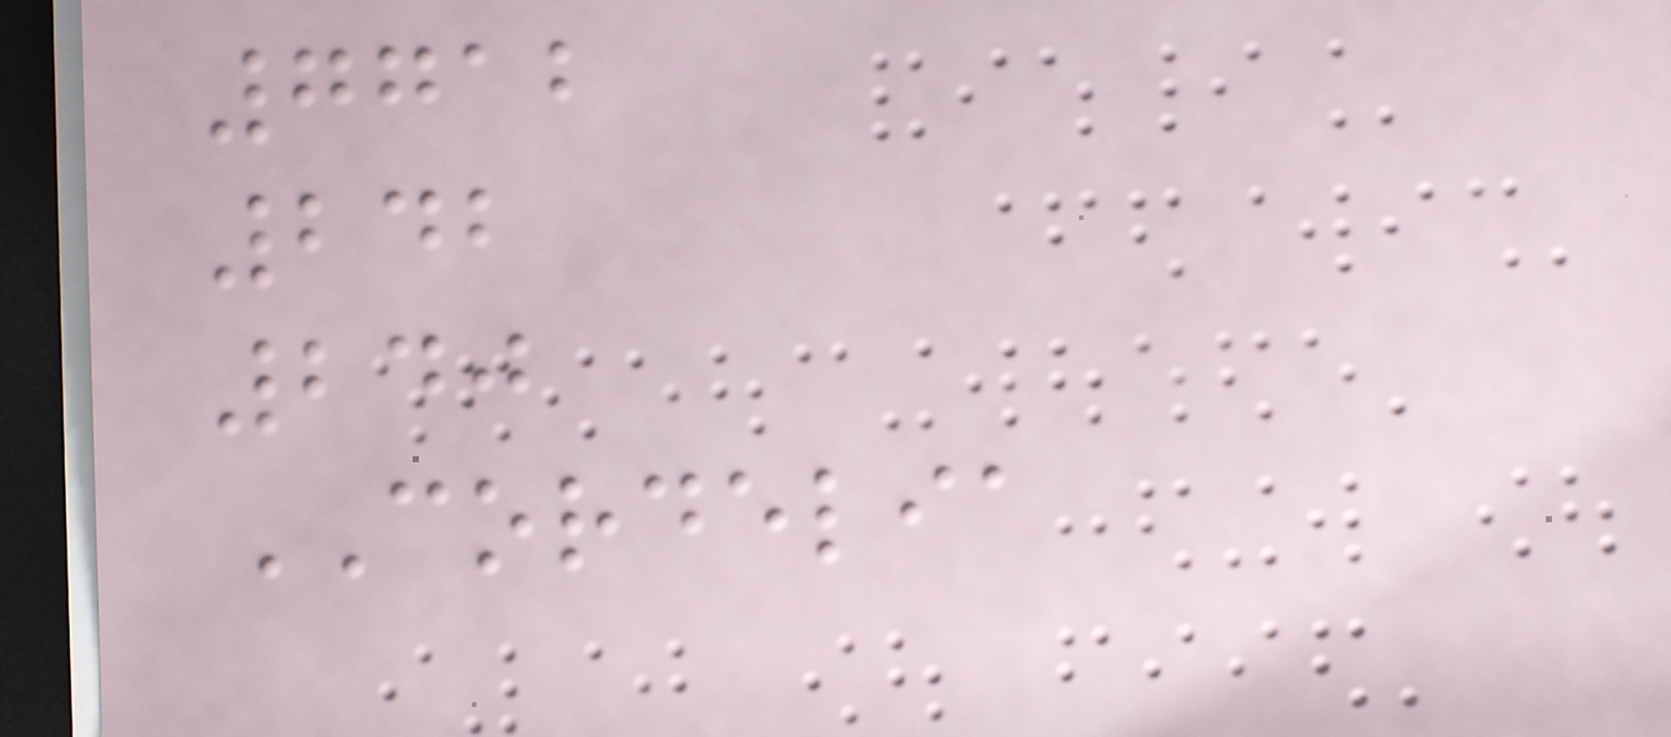7712
242
240
CORDELIA
